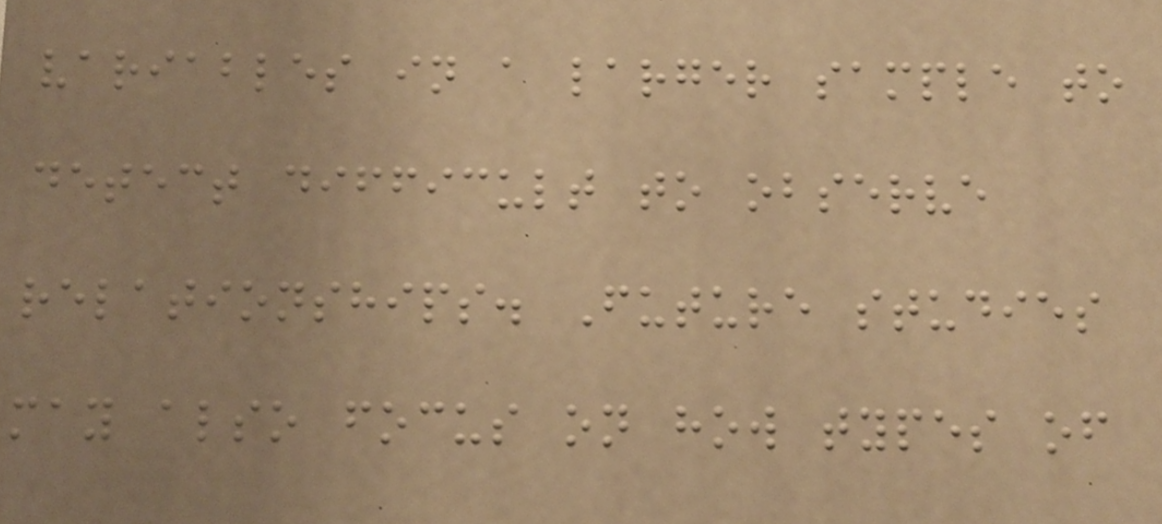variables in a larger sample to
detect difficult to observe
relationships. Future studies
may also focus on how types of
